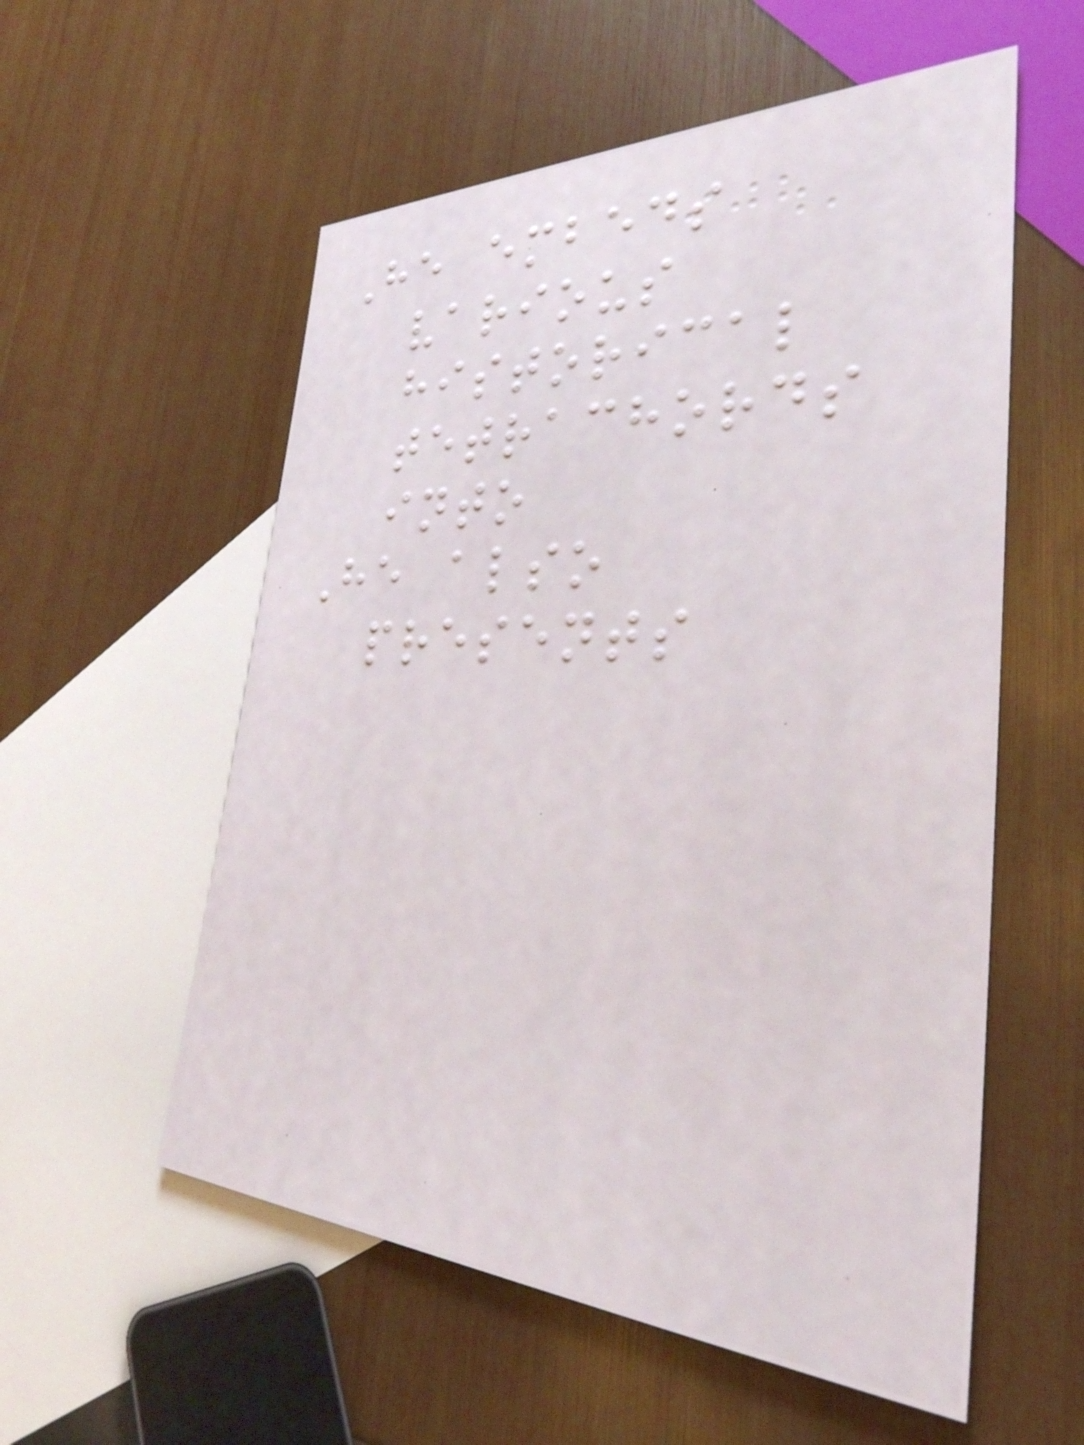He embeds
various
historical
tetrachords
into
He also
presents
